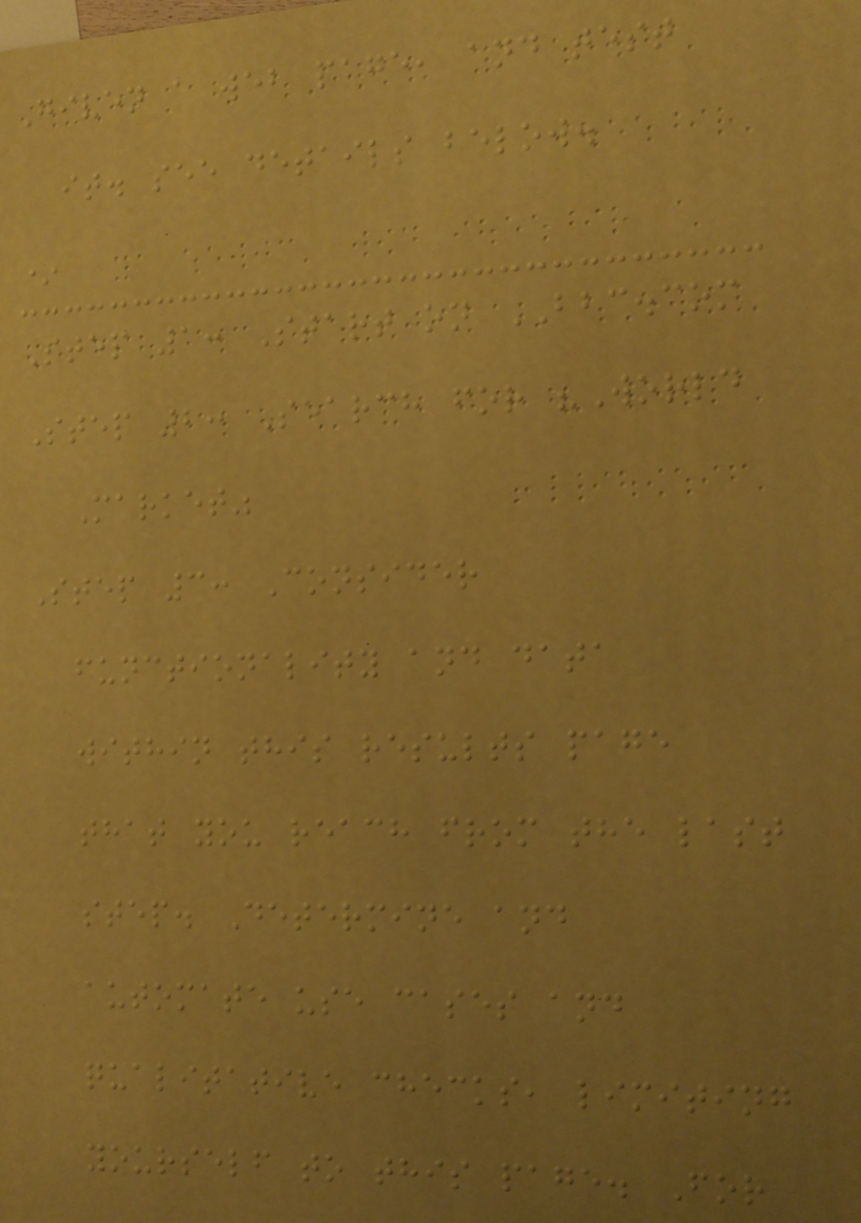Given a web page, and test
it. see details below.
*
Step 1: Start on BBC.com
Step 2: Search for "World
Market"
Step 3: Consider
functionality and data
within this results page
that you reach from the last
step. Determine and
automate use cases and
qualitative checks, limiting
yourself to this page. For
